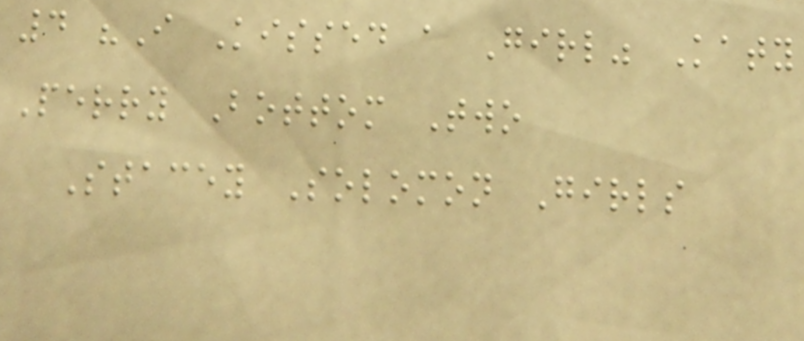4 "I Kissed a Girl" Katy
Perry Bottom Two
Stacey Solomon Girls
